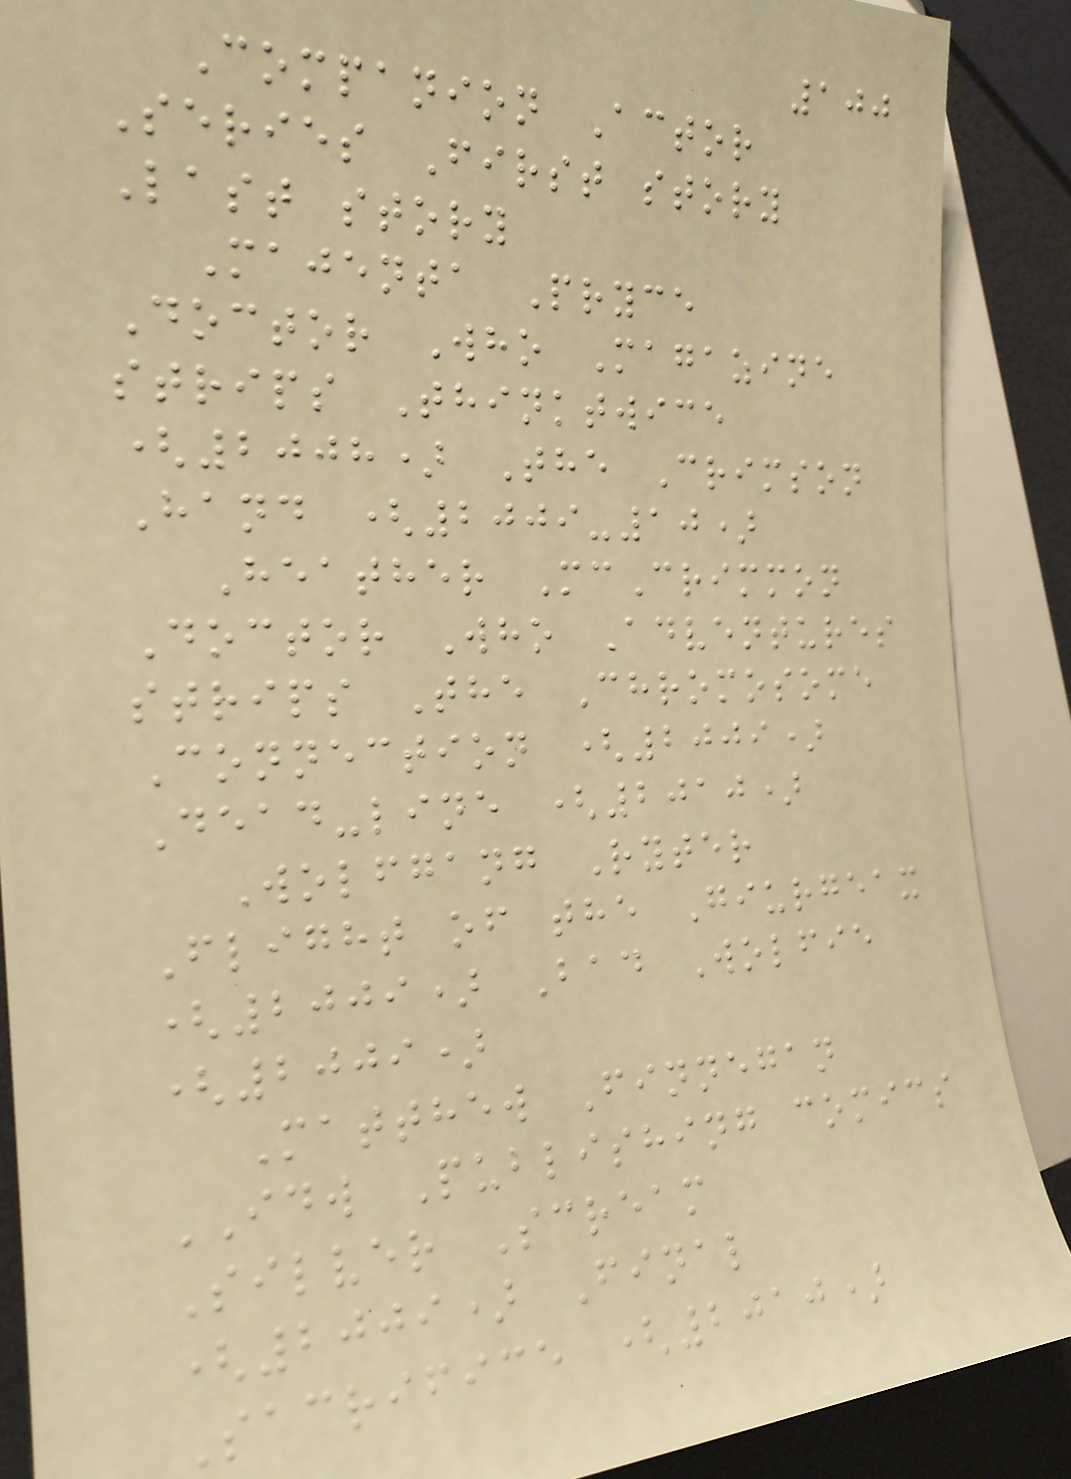100
Companion Actor
Series First story
Last story
Majenta Pryce
Doctor Who Magazine
strips Thinktwice
(2008) The Crimson
Hand (2009-10)
Heather McCrimmon
Doctor Who Adventures
strips The Chromosome
Connection (2009)
Dead-line (2010)
Wolfgang Ryter
Flight of the Giurgeax
(2009) Bad Wolfie
(2009)
Matthew Finnegan
IDW Publishing comics
Silver Scream
(2009) Final
Sacrifice (2010)
